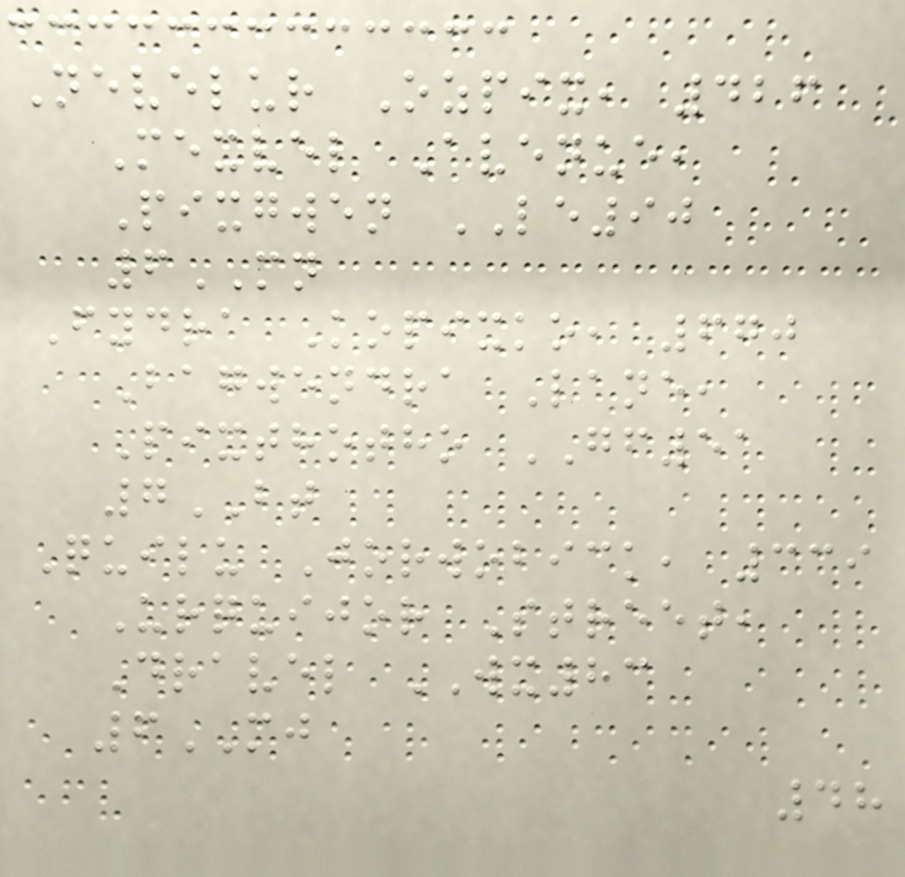Nevelur Ozpix, 426
Mexvel Avenue,
Pixgwen LE90
6MN
Fydra Kopixko, 670
Bagwendra Lane,
Pixthotho GF51
7BT
Quilu Jorwobick, 339
Urquijor Street,
Dravel WX83
6MJ
48
